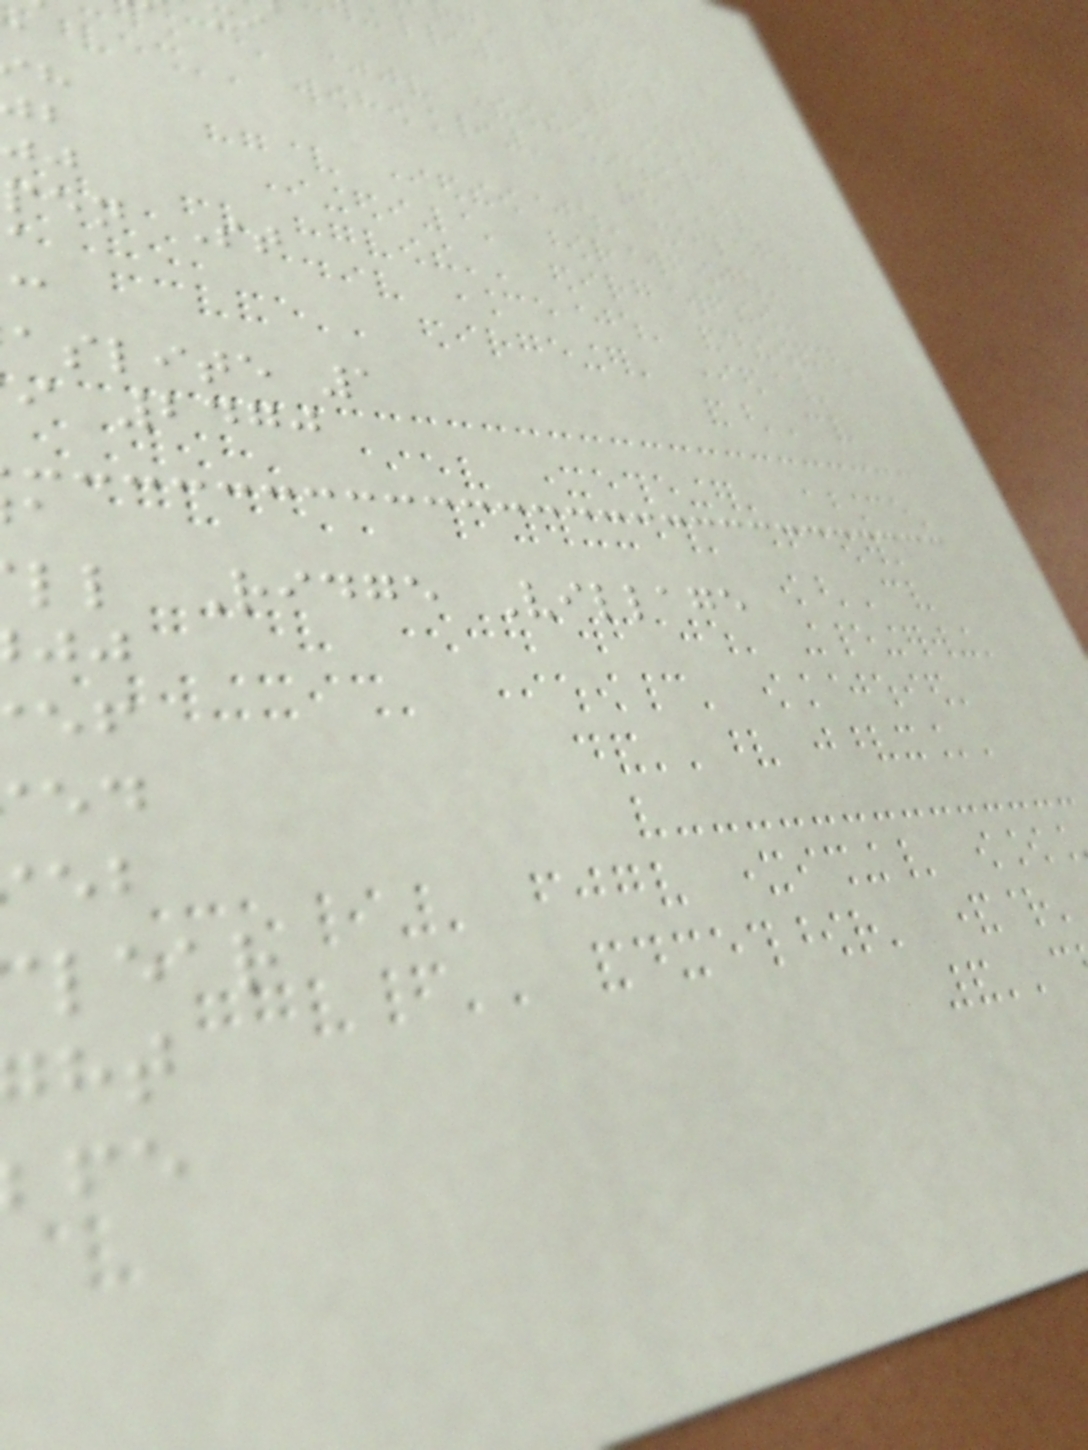pen St
aslite 1
i 2470
ll Ridge Village
lear
